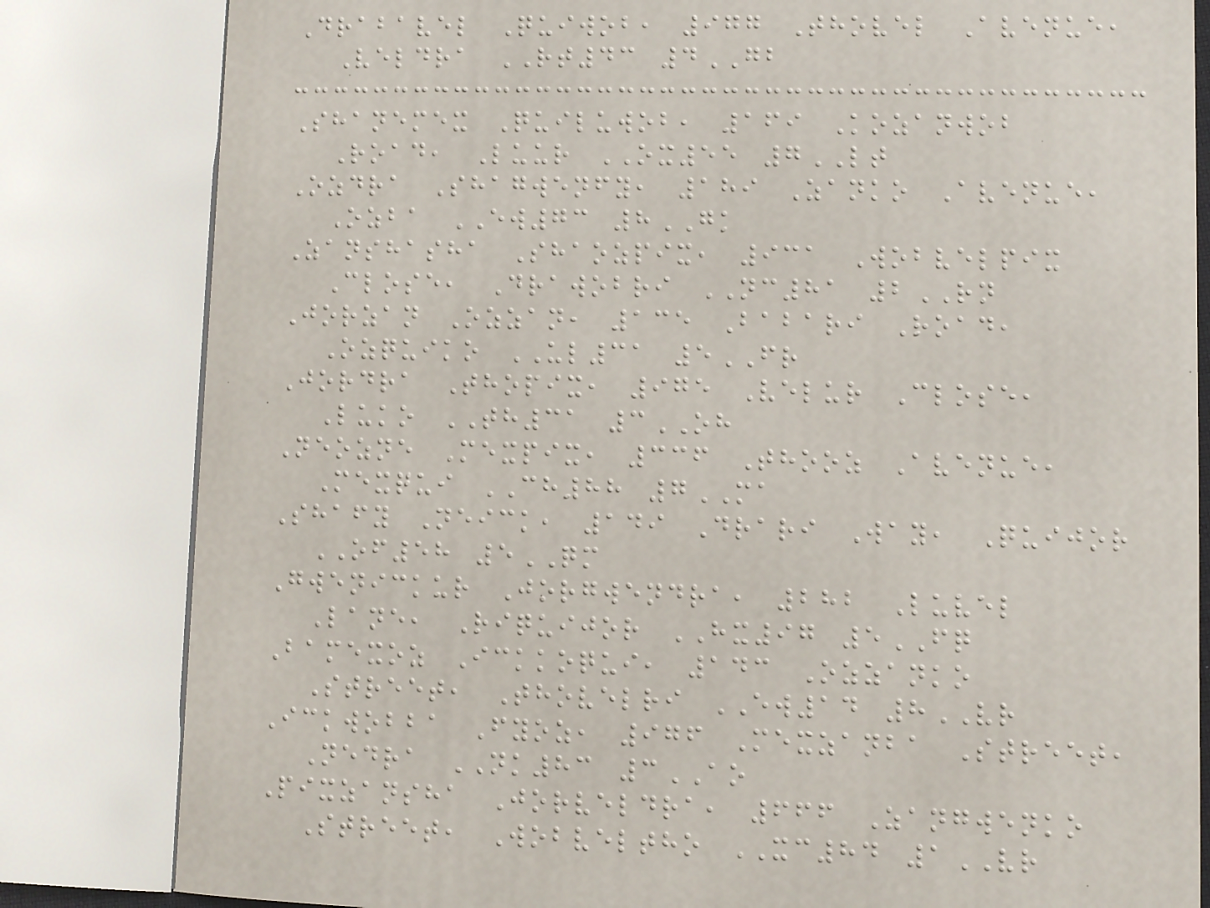Drabavel Quiwob, 977 Thovel Avenue,
Veldra RT43 4GB
Shanemex Quiluwob, 169 Kozanwob
Road, Luur OX55 7LT
Ozdra Shagwenfy, 189 Zanko Avenue,
Ozba EW73 8GK
Zanshasha Shaozpix, 931 Wobvelpix
Close, Drawobri NC81 2RN
Jorzan Ozzan, 135 Babari Road,
Ozquiko UL31 5FR
Jordra Thopix, 975 Velur Close,
Luko TH31 3OH
Neozne Mexpix, 336 Thooz Avenue,
Mexqui CH88 7MA
Shafy Neick, 149 Drari Way, Quijor
OF58 5QM
Gwenickur Jorgwendra, 282 Luvel
Lane, Riquijor HX97 5FQ
Bamexoz Ickkoqui, 143 Ozzanko
Street, Thovelri EW14 8VR
Ickwobba Fyoz, 976 Mexzanba Street,
Nedra NK83 3AO
Pixzansha Jorveldra, 666 Zangwenko
Street, Wobveltho XC84 1VR
